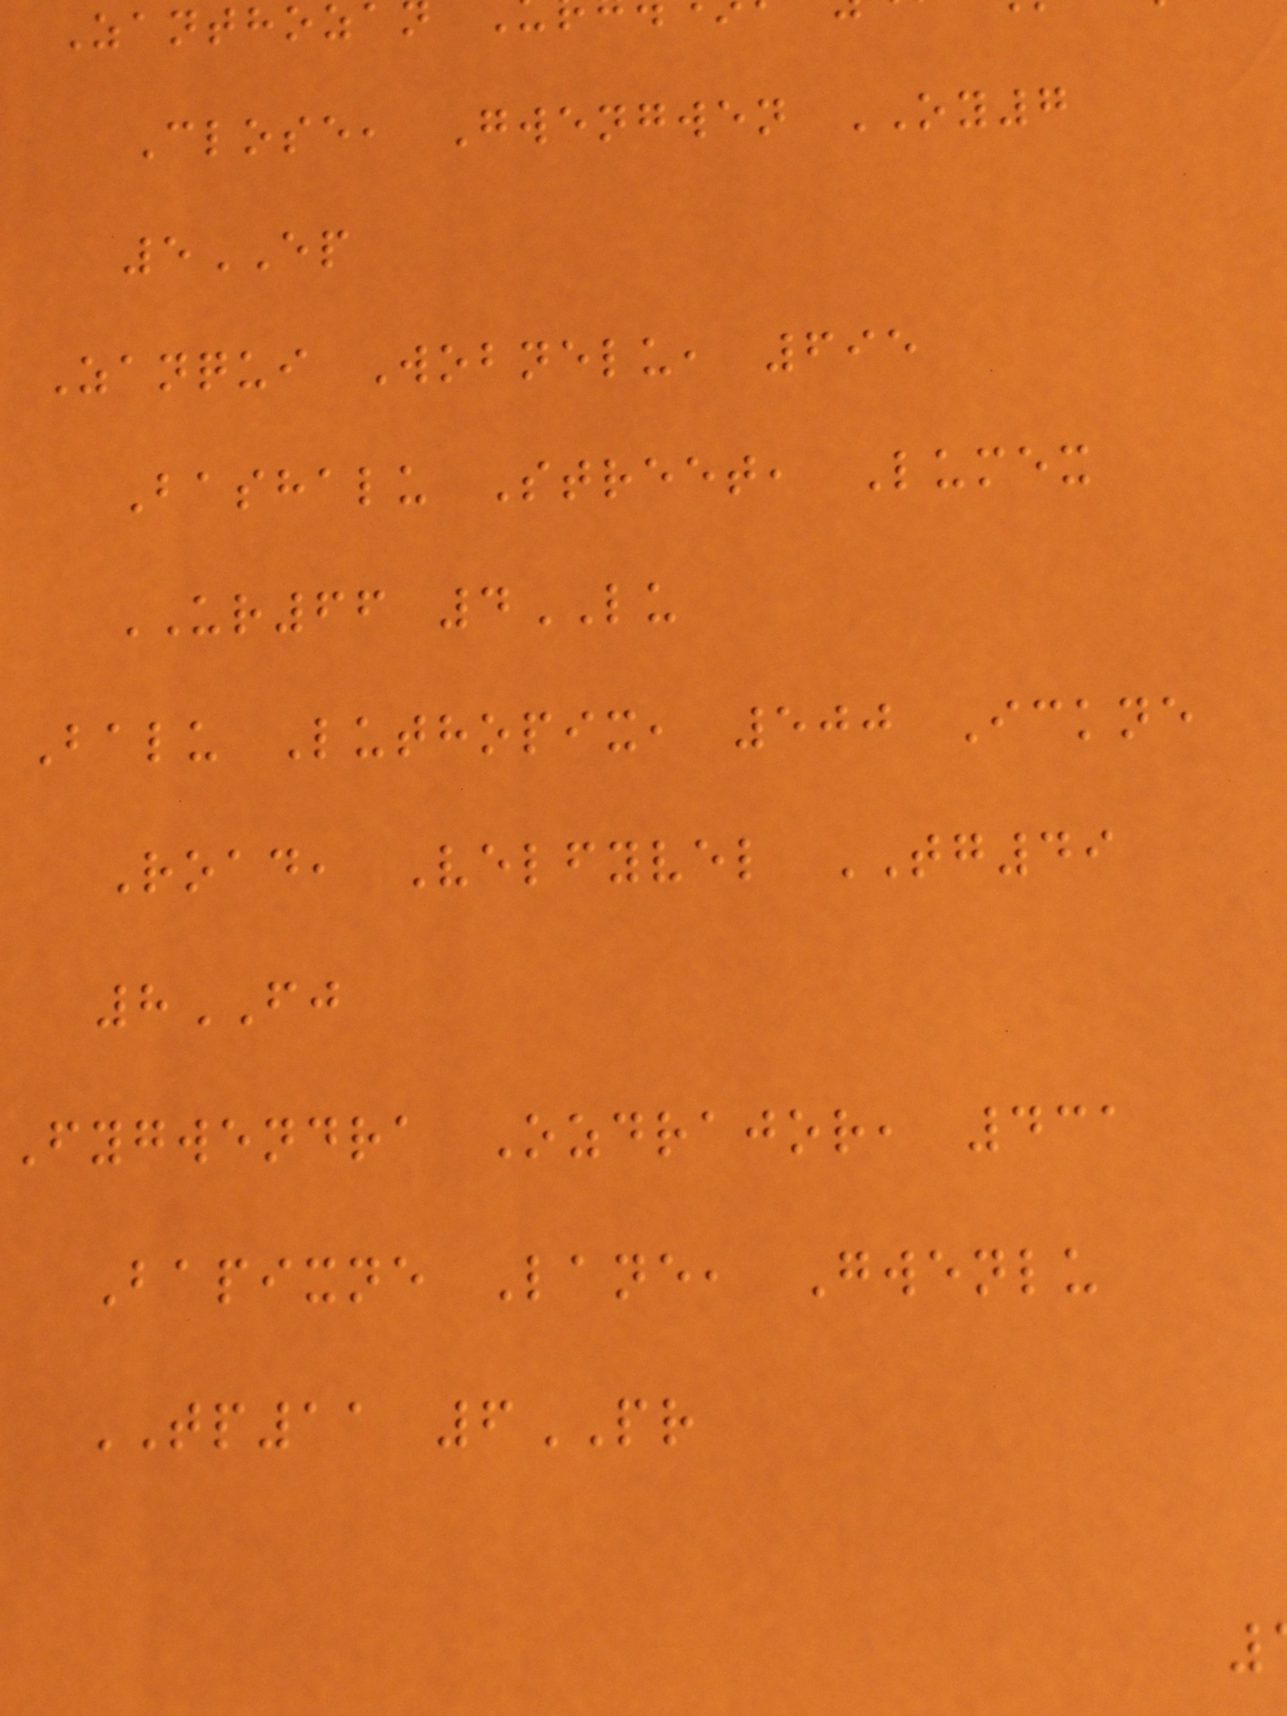Zanthoz
Close, Gwengwen OY7
5EP
Zanqui Wobnelu, 695
Bashalu Street, Lumex
UR66 4LU
Balu Luthopix, 500 Ickne
Road, Velfyvel TG49
8FJ
Fygwendra Ozdrajor, 431
Bapixne Lane, Gwenlu
TP11 6PR
